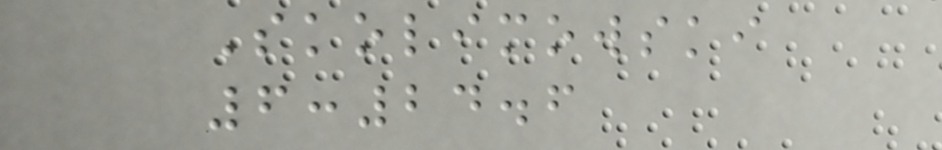Skolimowski
6:24.6
